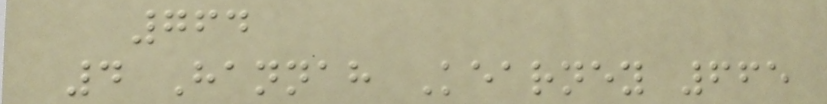764
4 Hannah Kearney 665
